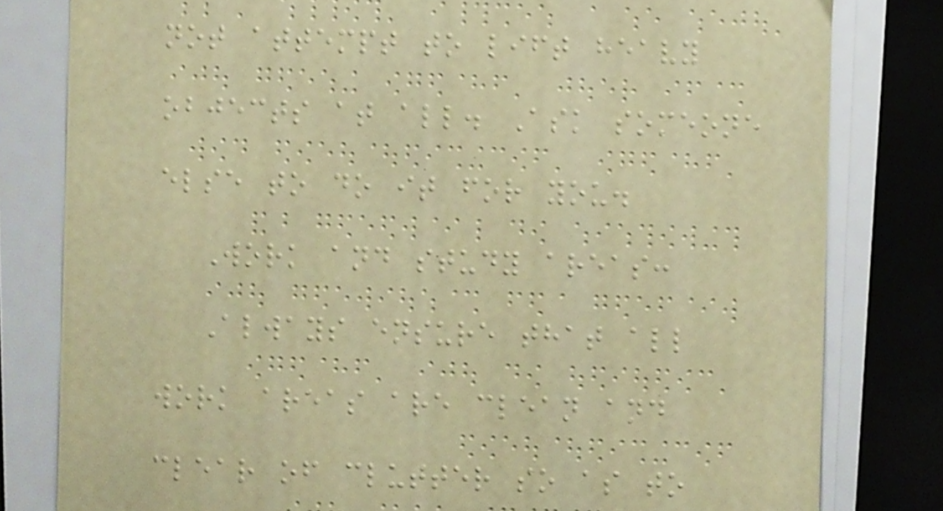not attempt to lift heavy
objects at all. Ask someone
else to do it for you.
Work and study areas:
Always ensure that all
work areas are clean and
clear of clutter so as to
